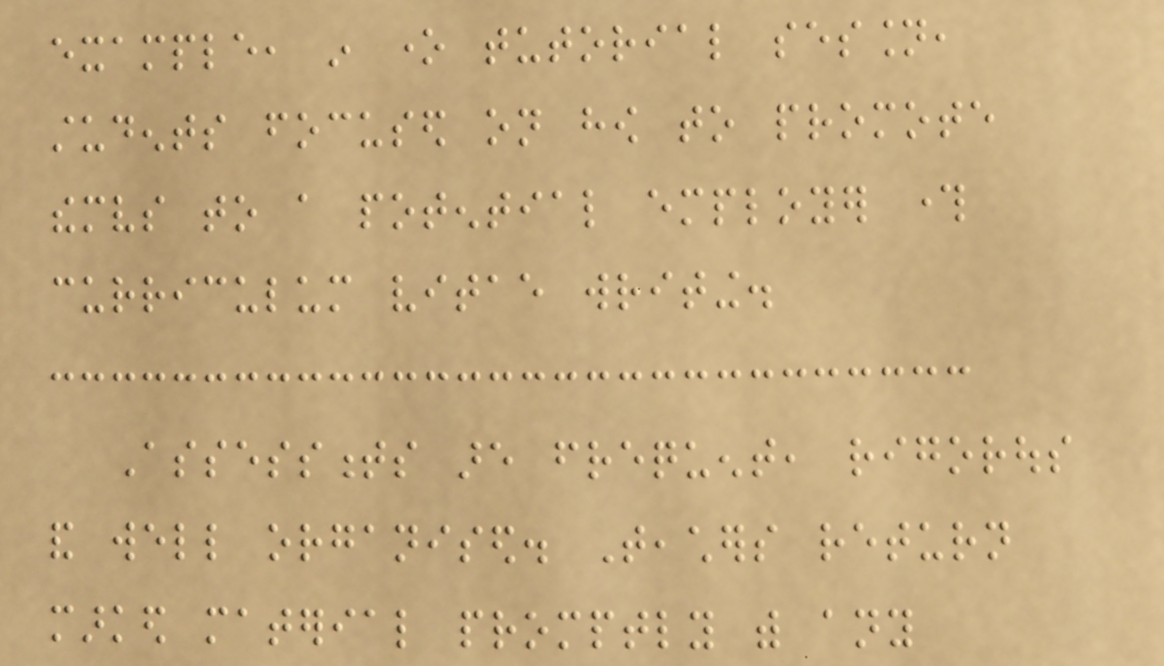example, in one tutorial session,
students focused on how to promote
themselves to a potential employer through
curriculum vitae writing.
Assessments are frequent, rigorous
and well organised. Teachers return
marked material promptly with any
